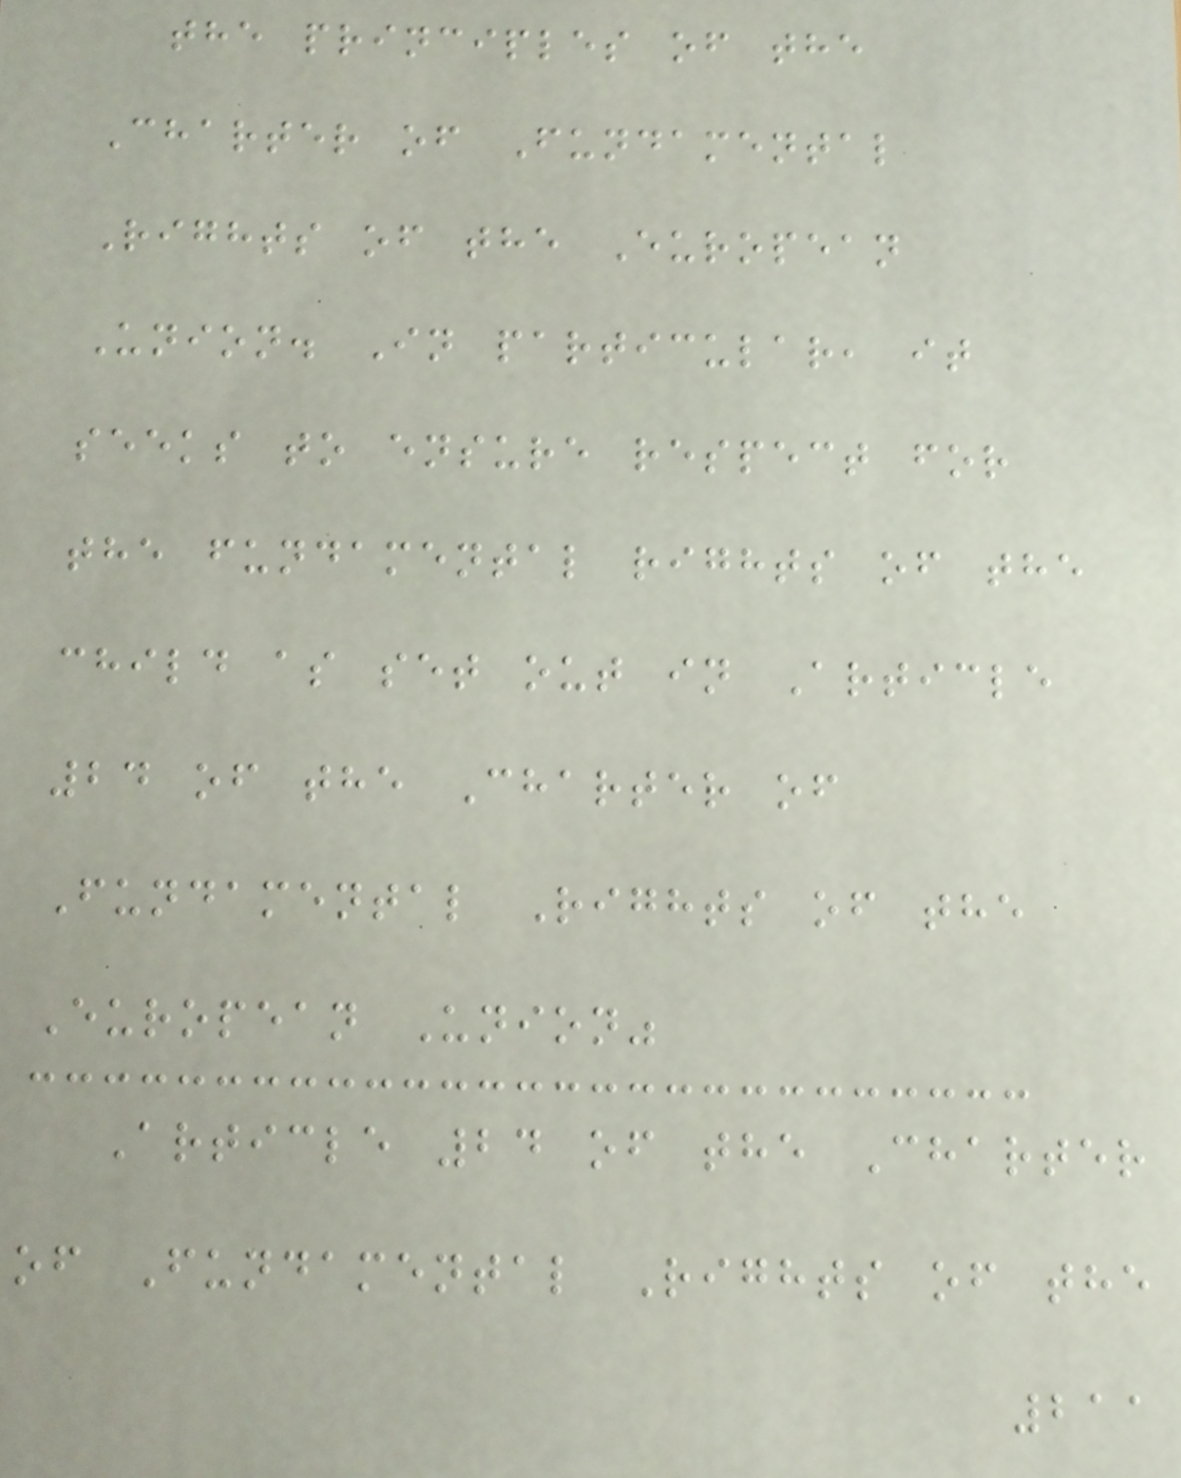the principles of the
Charter of Fundamental
Rights of the European
Union. In particular, it
seeks to ensure respect for
the fundamental rights of the
child as set out in Article
24 of the Charter of
Fundamental Rights of the
European Union"
Article 24 of the Charter
of Fundamental Rights of the
211
